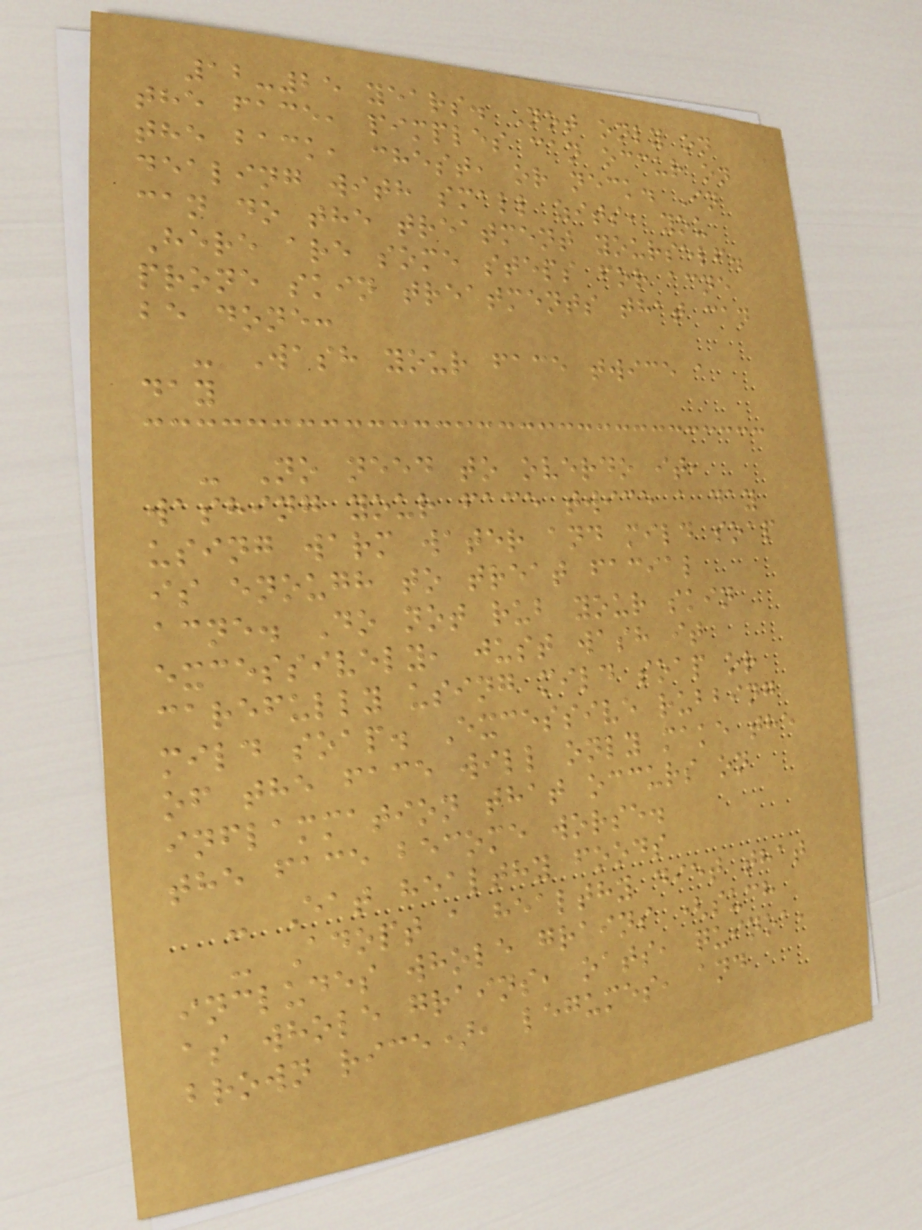12-25 years. Not only on
the face, pimples can occur on
the back, chest, or neck. In
dealing with small zits, you
can do the treatment yourself.
Here are some steps for acne
prone skin treatments that can
be done:
- Wash your face twice a
day
- No need to overdo it,
washing your face twice a day
using warm water and mild soap
is enough to treat facial
acne. Do not rub your skin
excessively, just wash it
carefully using mild soap or
mild soap. Excessive rubbing
of the face will only make the
inflammation that occurs on
the face become worse.
- Eat healthy foods
- Adopt a healthy diet that
includes whole grains (such
as whole grains, oats, quinoa,
brown rice), legumes, and
